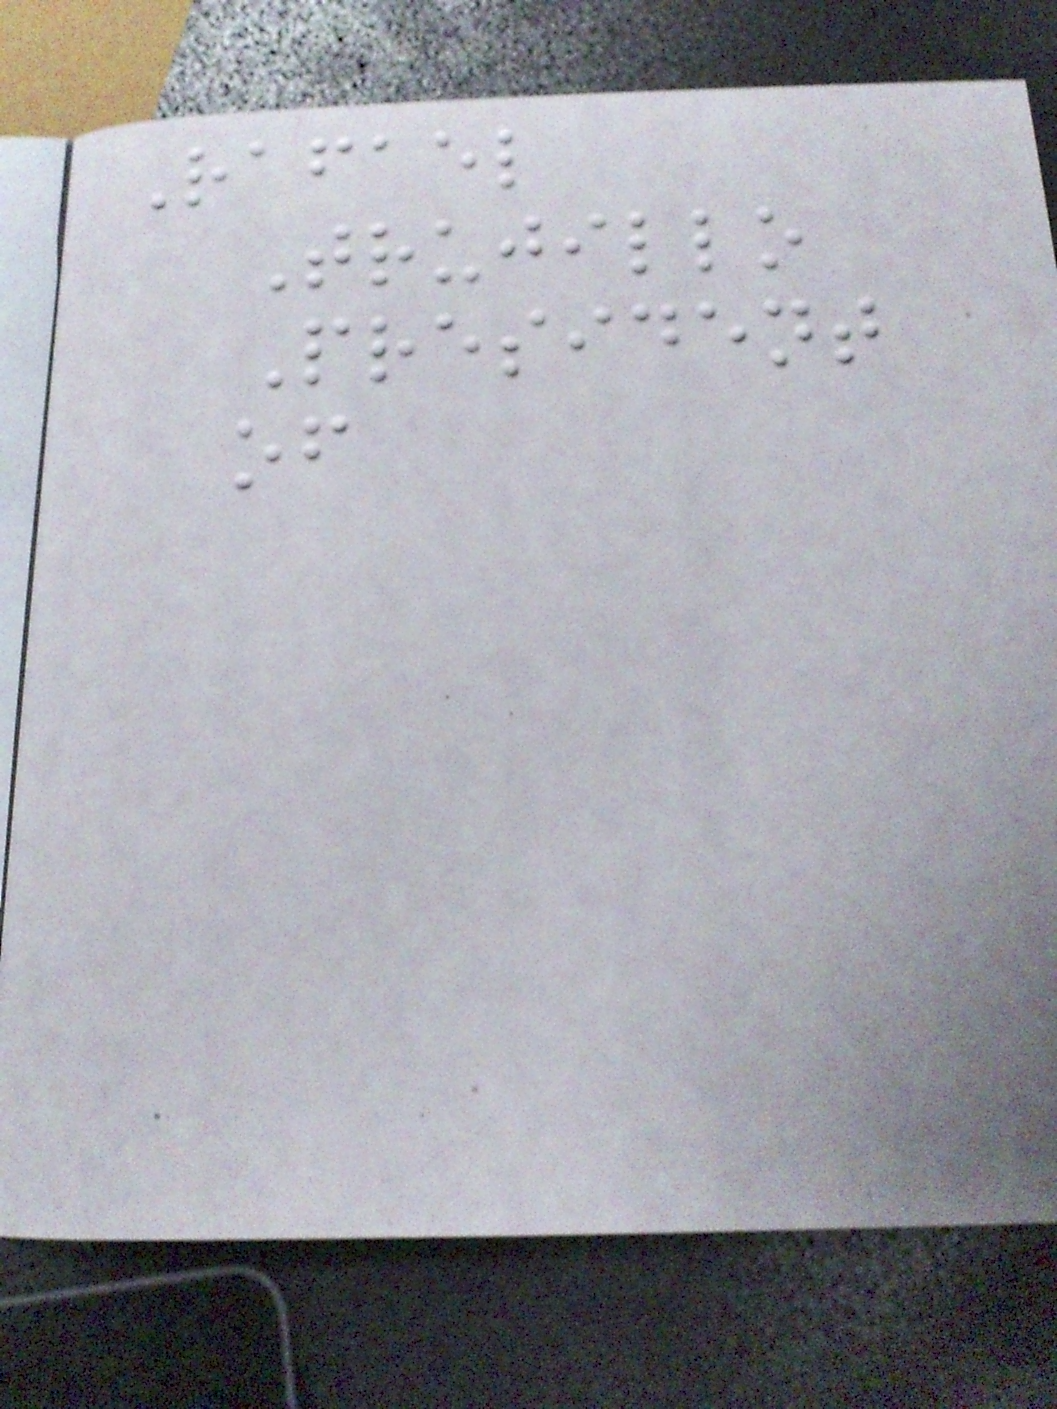Rafael
Trujillo
President
of
